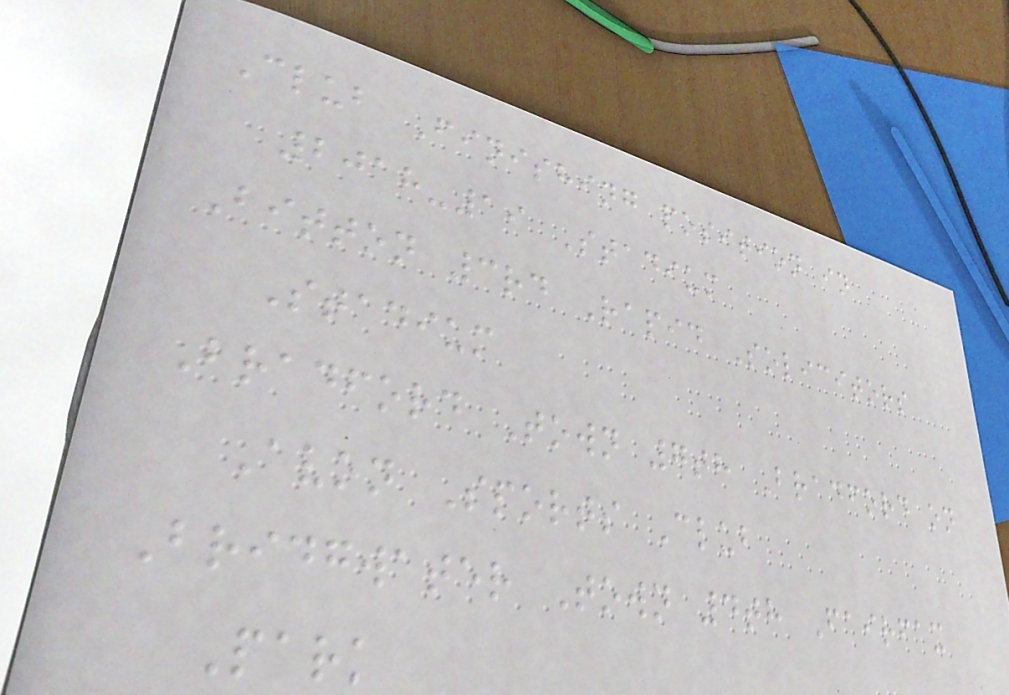Club Finishing position in
2018-19 Stadium
Bitton 3rd Rapid Solicitors
Stadium
Bradford Town 7th Bradford on
Avon Sports Club
Bridgwater Town 4th Fairfax
Park
